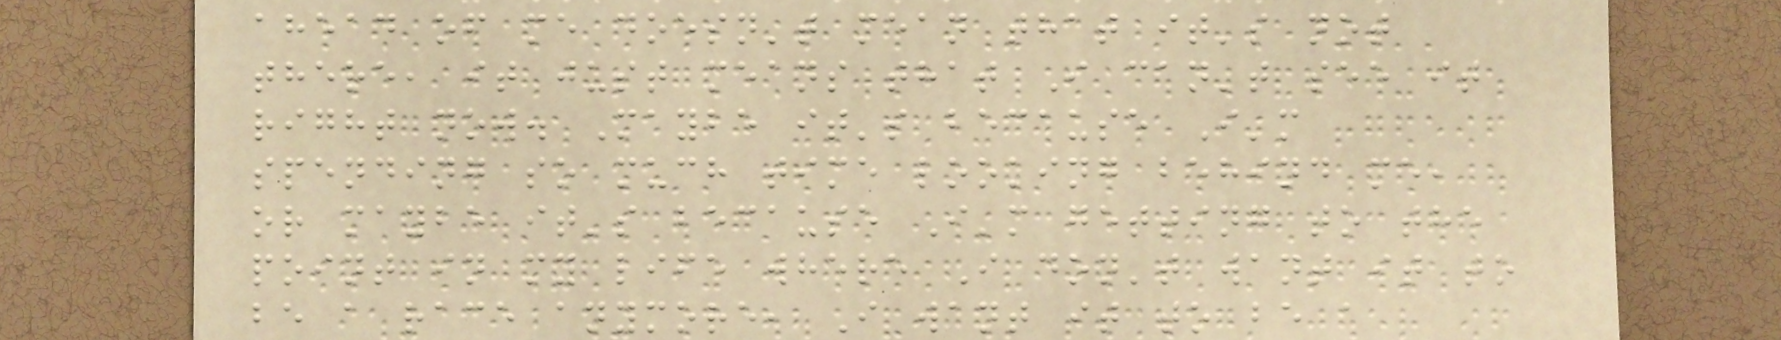ahead of me doesn't mean that it's not
there, it just means that I can't see it
right now. Maybe it's because I'm
spending so much time looking behind me,
or maybe it's because I'm getting to the
point in my life where I don't want it to
be a race anymore, I want it to be a
